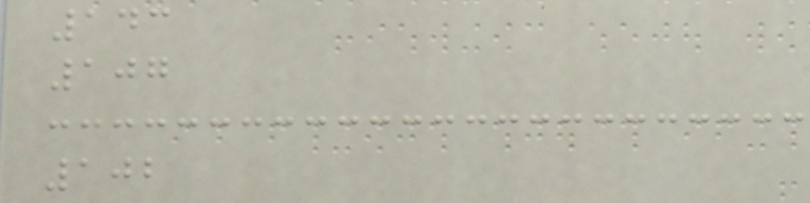143
107
102
